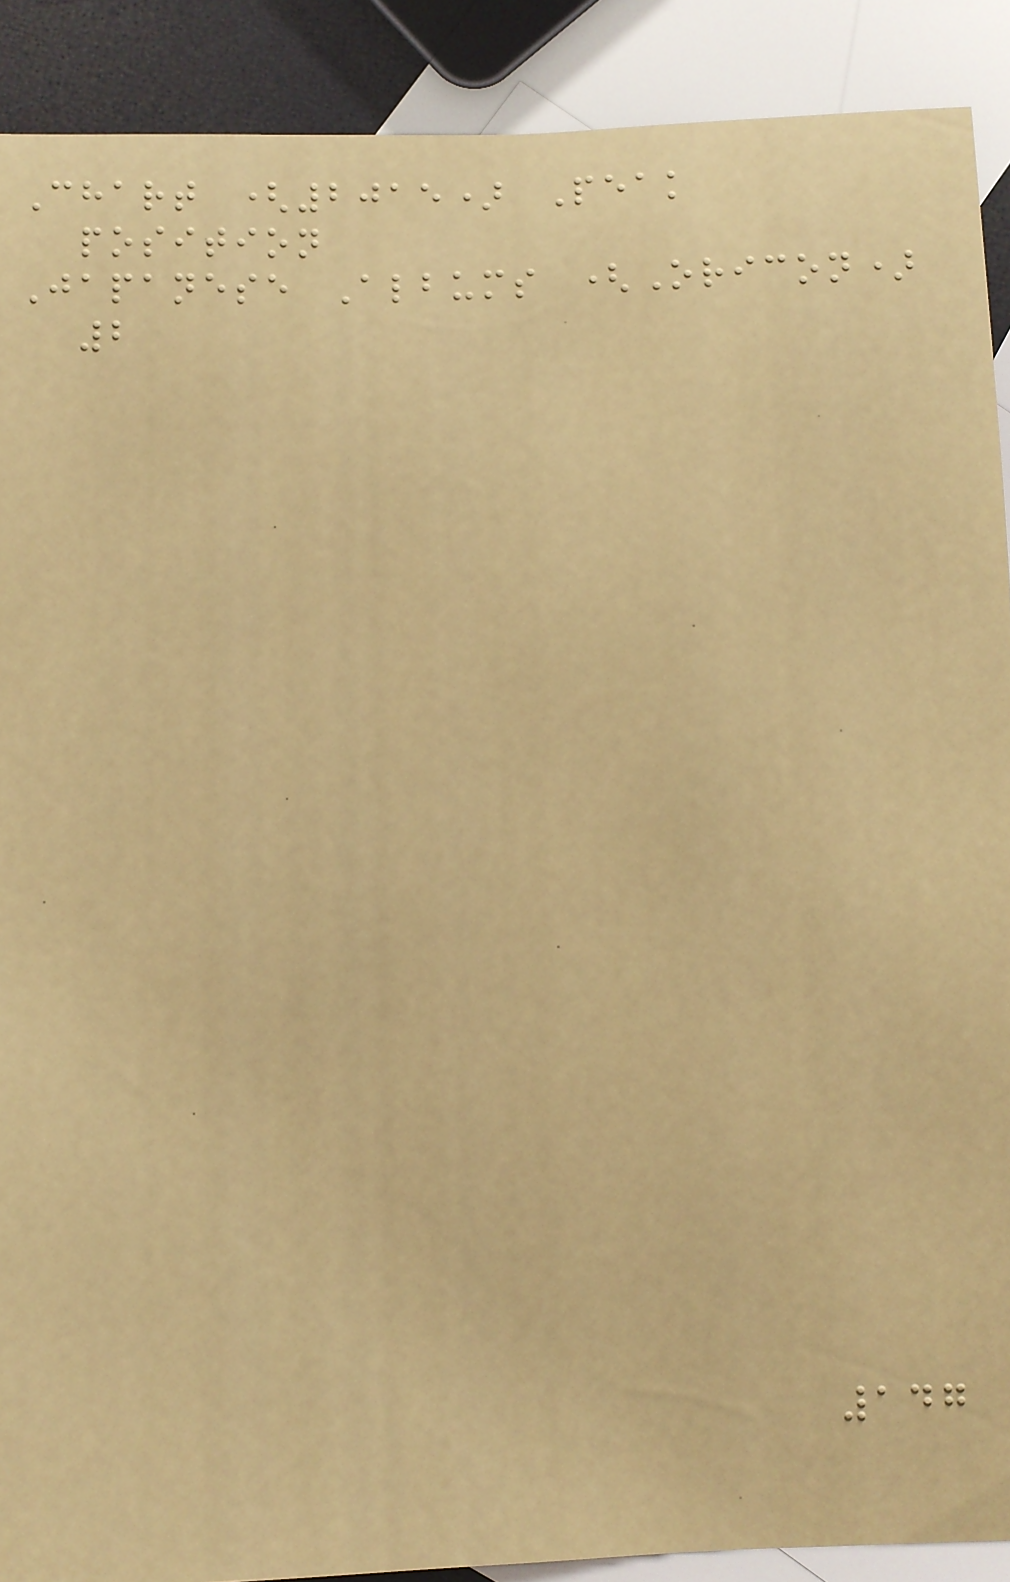Chart (2015) Peak
position
Japanese Albums (Oricon)
2
147
